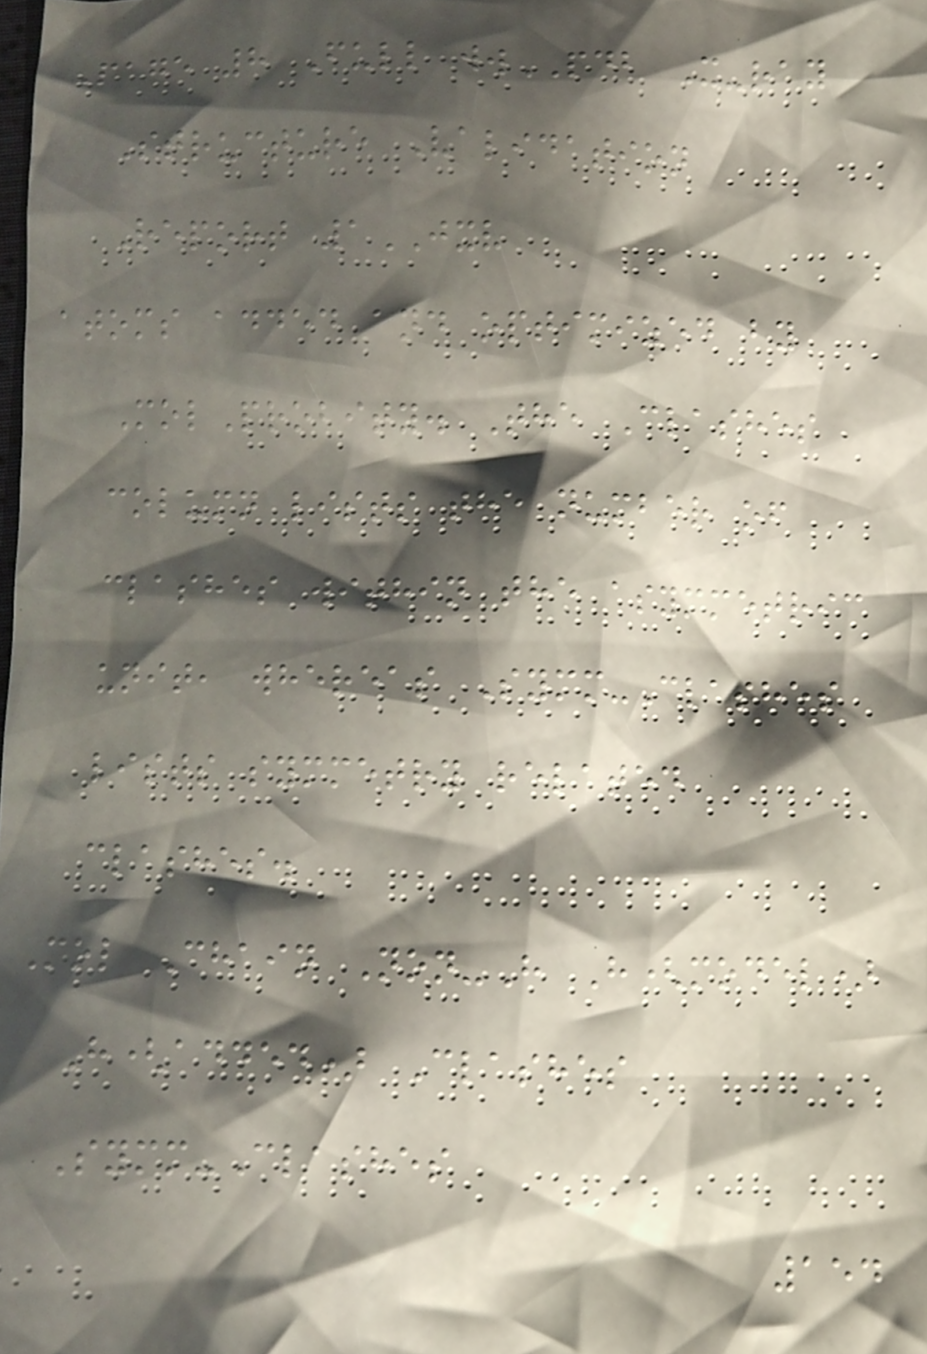Page 8 Full wwPDB X-ray
Structure Validation
Report 1JXV
atoms added and optimized by
MolProbity. The Clashes
column lists the number of
clashes within the asymmetric
unit, whereas Symm-Clashes
lists symmetry related
clashes.
Mol Chain Non-H H(model)
H(added) Clashes
Symm-Clashes
154
